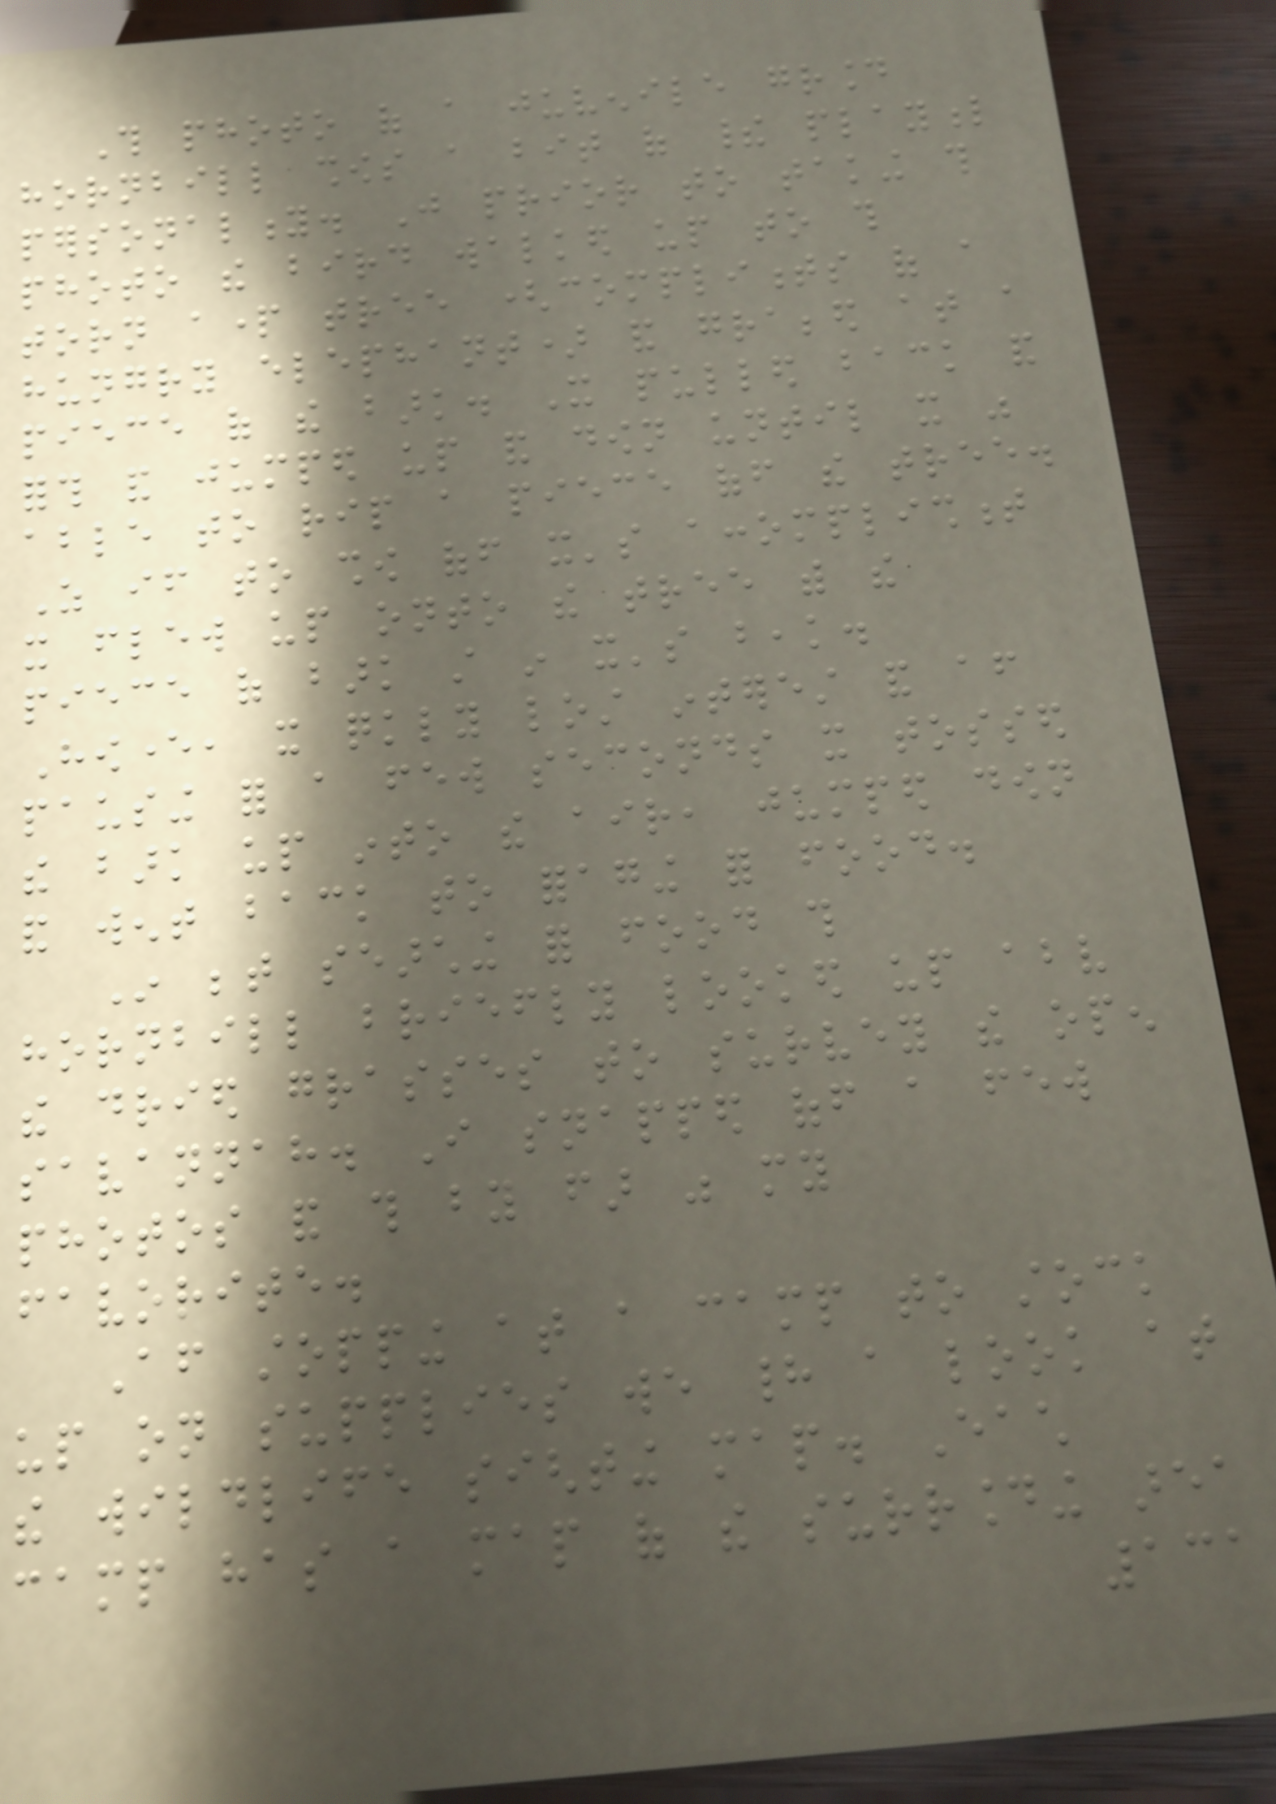This photo of a juvenile ground
hornbill shows a bit of their playful
personality. Just prior to taking this
photo the bird walked up to this
torn apart tree (compliments of a
hungry elephant) and grabbed at a
piece of the bark. It pulled back and
forth and jumped up and down until it was
able to rip a piece off the tree.
As if to show off it's accomplishment
it flew up onto the tree with the
piece of bark still in it's beak.
However, it quickly lost interest and after
pausing for a few seconds it tossed
the bark up into the air, jumped down
and went back to foraging for food.
In between searching for food this
hornbill briefly looked up above
the dried grasses to survey the open
savannah. I snapped off a few
photos and this by far was my
favorite.
After stopping at a camp to stock
up on supplies we had a look at
the wildlife sighting map. Each
camp has a map of the surrounding area
131
